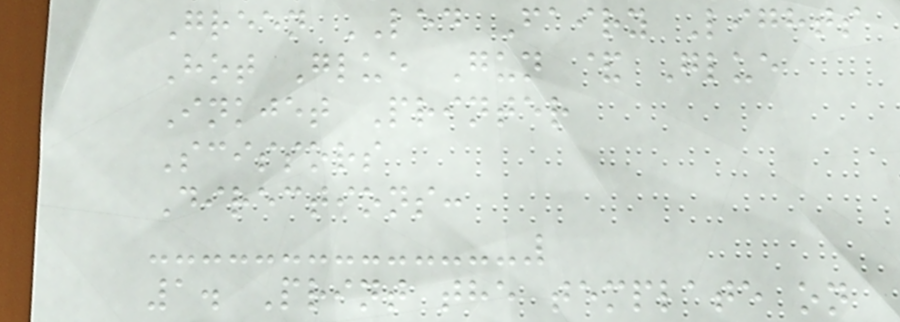Green LED Fairy Lights
Hot Glue Gun & Glue
Inkjet Printer
Scissors
Directions:
1. Print the template on
